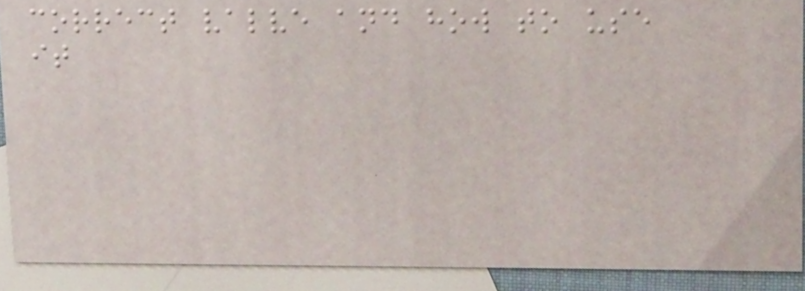correct valve and how to use
it
